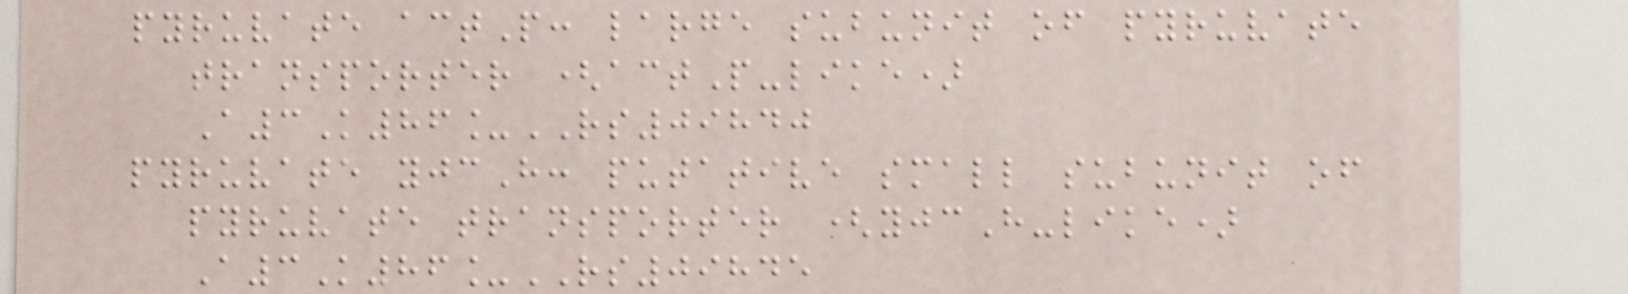pyruvate actP: large subunit of pyruvate
transporter (actP-like)
A3K86_RS09840
pyruvate yjcH: putative small subunit of
pyruvate transporter (yjcH-like)
A3K86_RS09845
